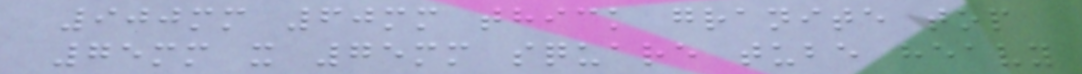900mm 60mm thick granite top
75mm x 75mm square tube heavy
